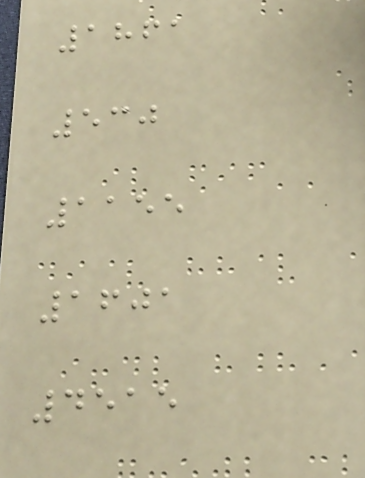1861
530
1155
1601
4515
